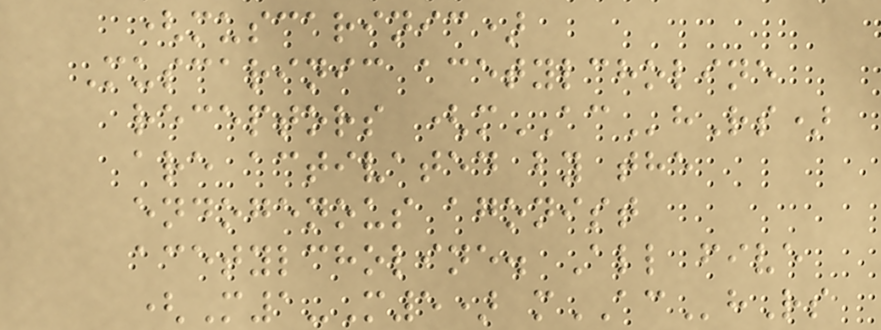(muscarinic)
Muscarinic acetylcholine
receptors (mAChRs)
are activated by the
endogenous agonist
acetylcholine. All five
(M1-M5) mAChRs
